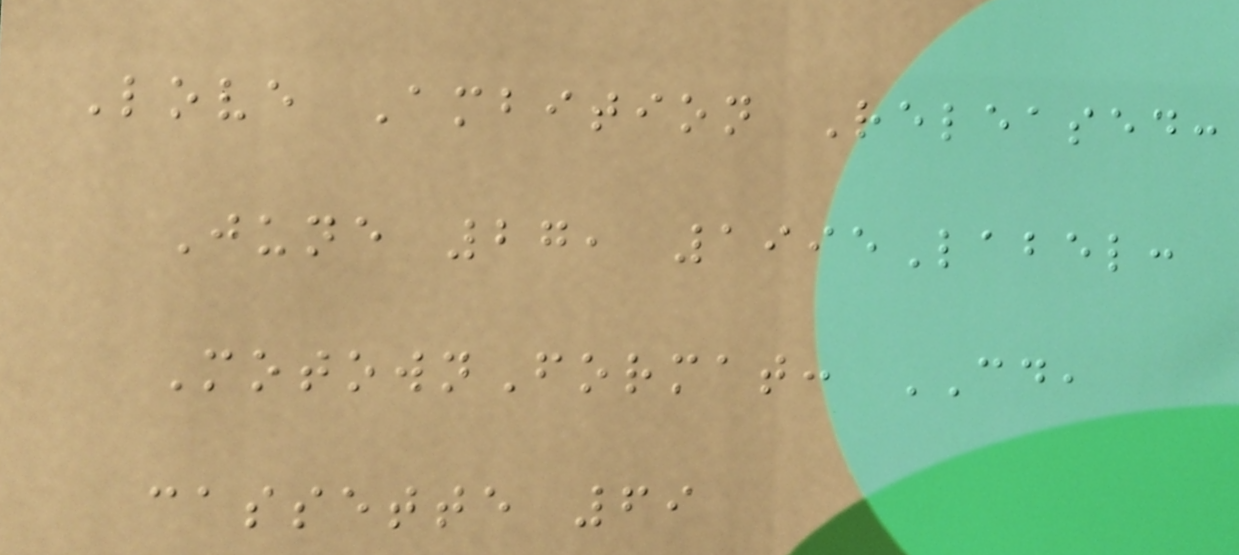Love Ambition Released:
June 27, 1995Label:
MotownFormat: CD,
cassette 69
